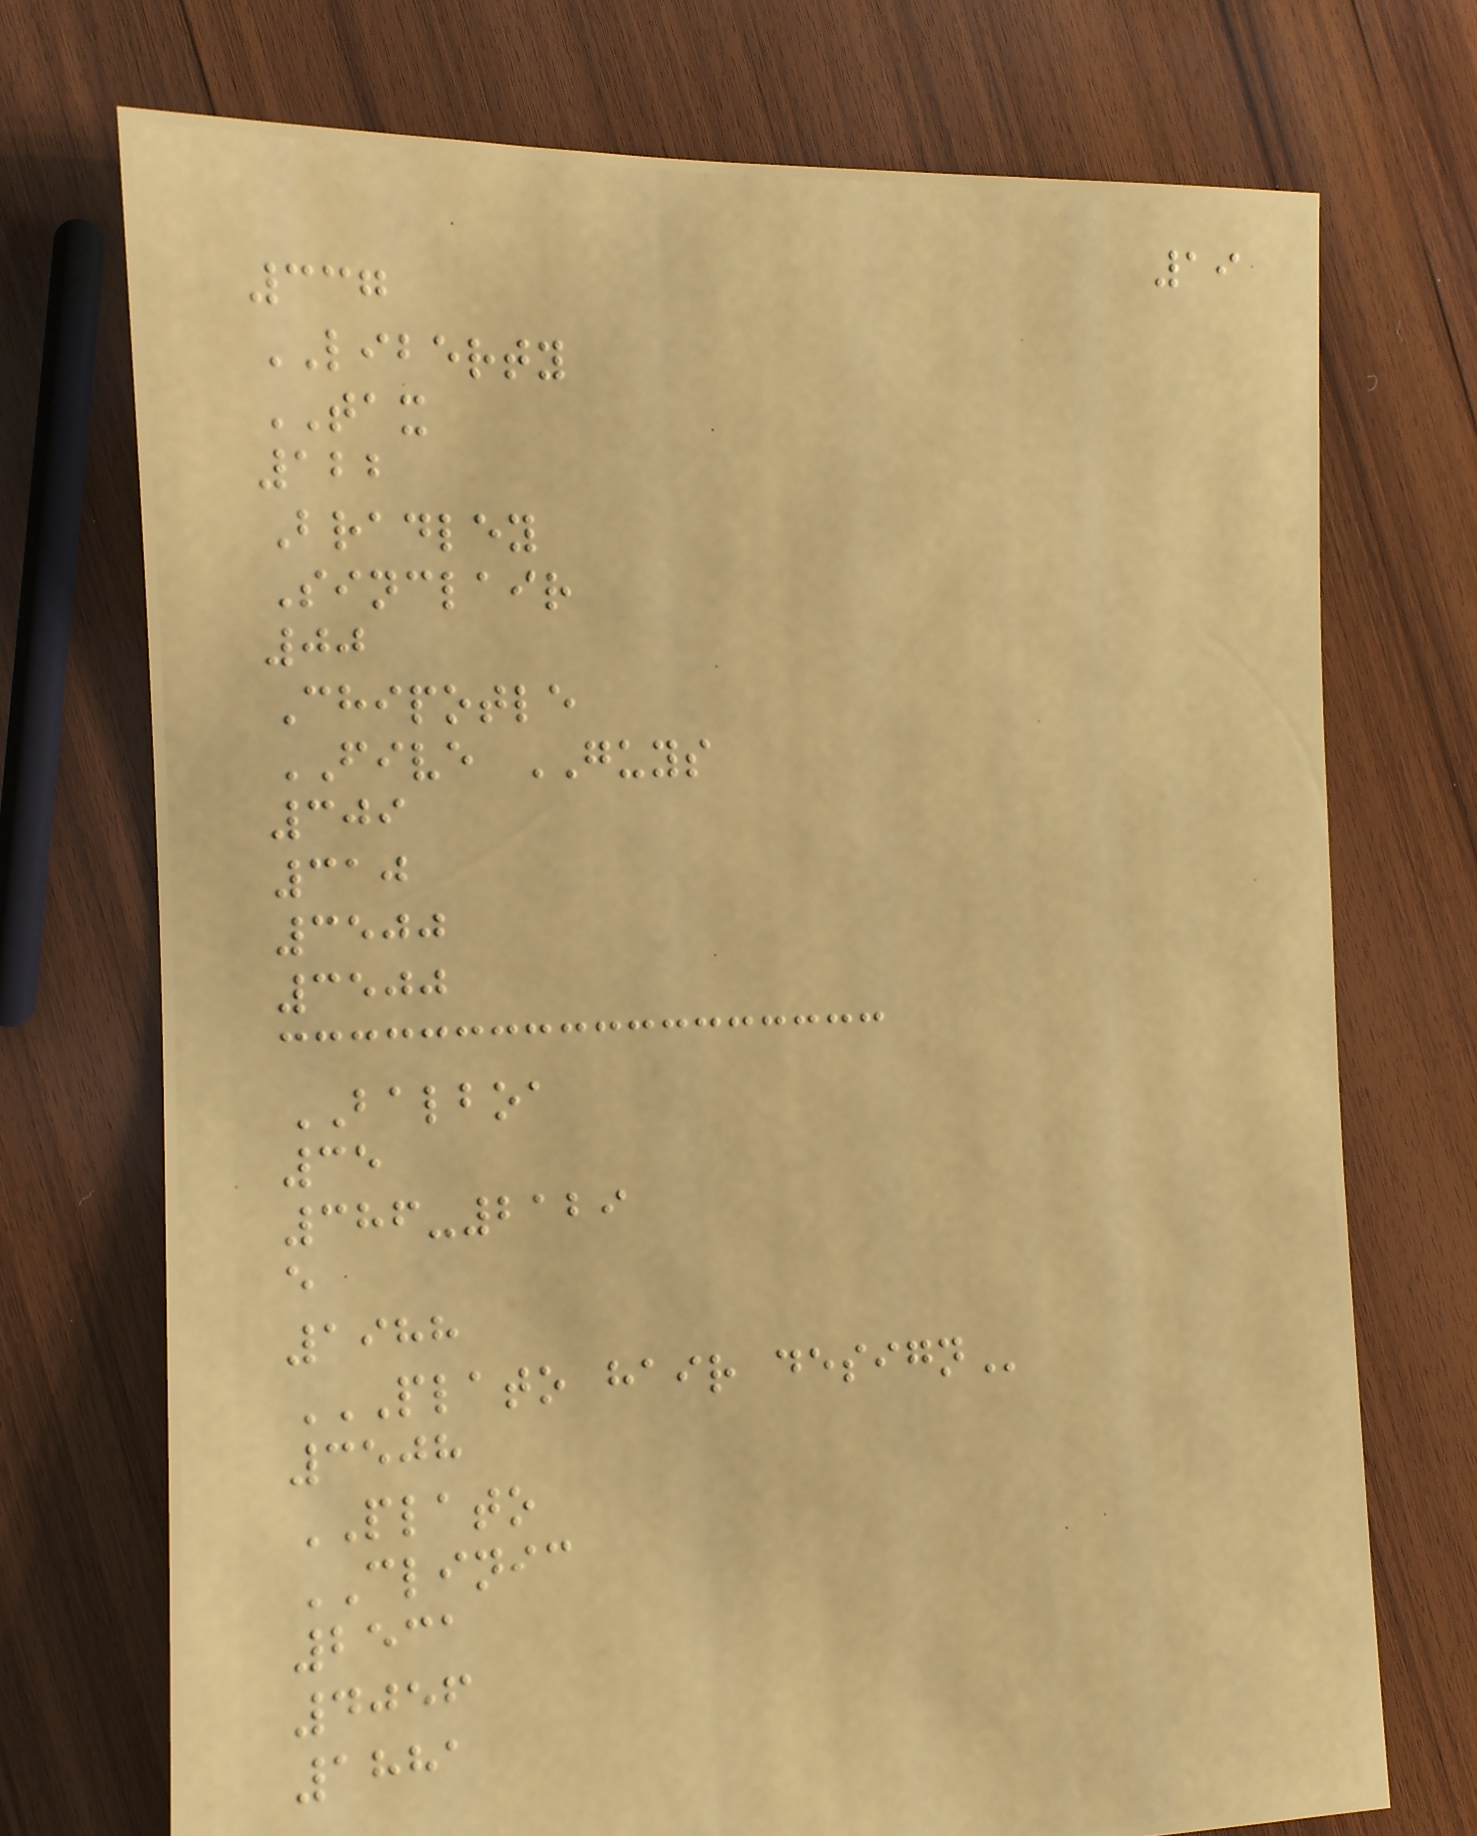19
337
LIBERTY
TAX
122
Bradley
Sinclair
00
Chipotle
FIVE GUYS
309
310
3500
3500
BALBOA
35
386-2129
e
1988
PLATO HAIR DESIGN
3508
PLATO
CLINIC
2531
4056
1881
